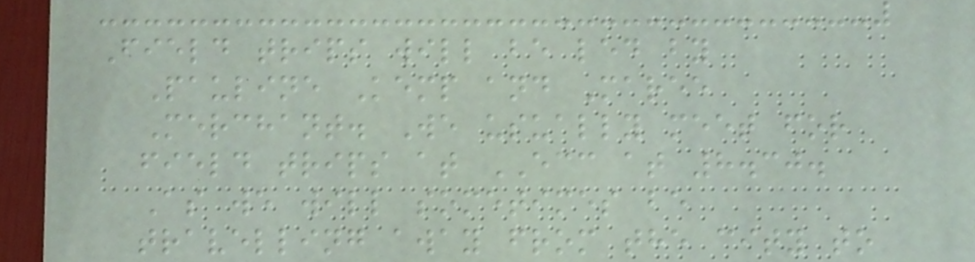Field trips will be led by
Pauline Kemp and Maree
Merchant. We usually meet for
field trips at ECC at 8.30.
As we will sometimes be
travelling away from the city to
